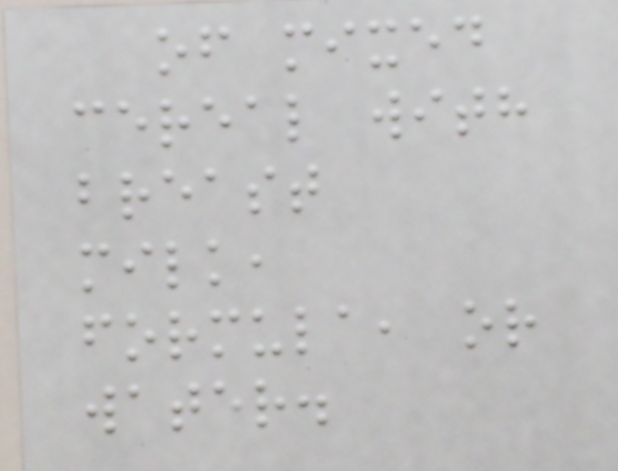of mixed
cereal with
breast
milk,
formula, or
water.
